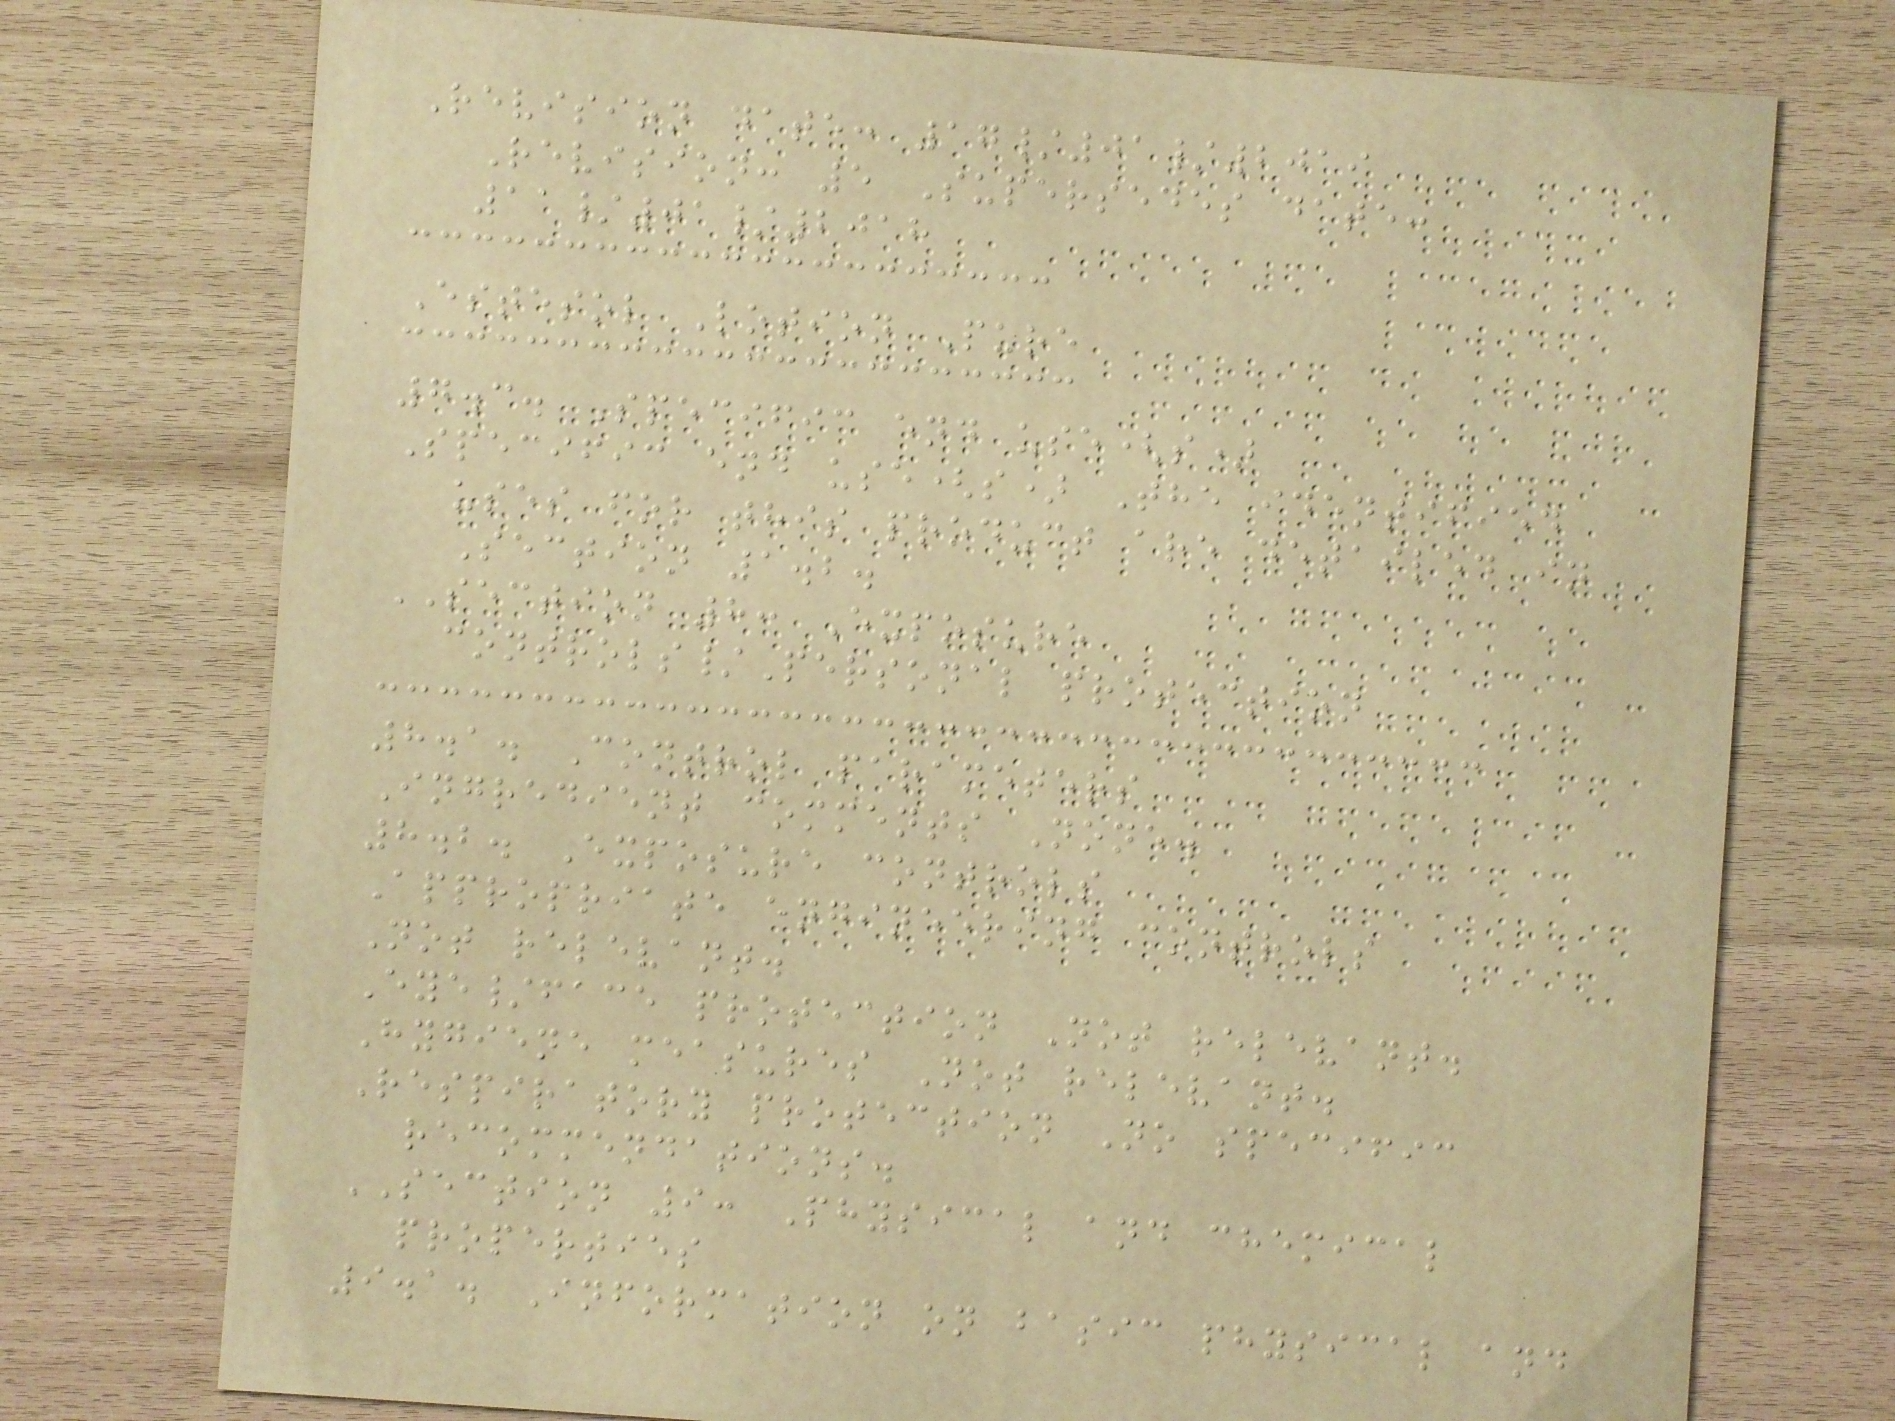Revision date: 17/01/2019
Revision: 5 Supersedes date:
11/01/2018
Estesol Lotion Pure
7.3. Specific end use(s)
Specific end use(s) The identified
uses for this product are detailed in
Section 1.2.
SECTION 8: Exposure
controls/Personal protection
8.1. Control parameters
Ingredient comments None.
8.2. Exposure controls
Appropriate engineering controls
Not relevant.
Eye/face protection Not relevant.
Hygiene measures Not relevant.
Respiratory protection No specific
recommendations.
SECTION 9: Physical and chemical
properties
9.1. Information on basic physical and
